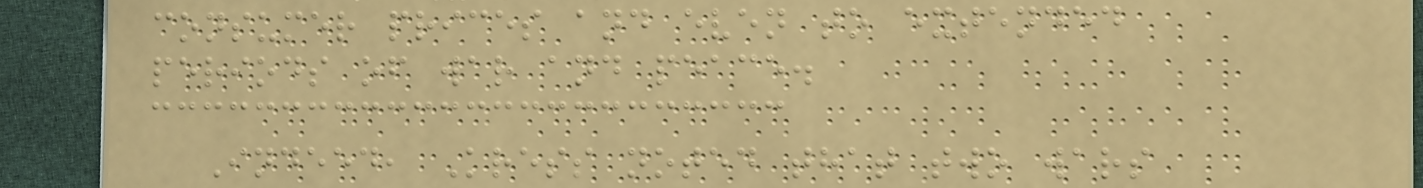consumer prices and even to extended
periods of war and peace.
Indeed, Kress noted that two wars
